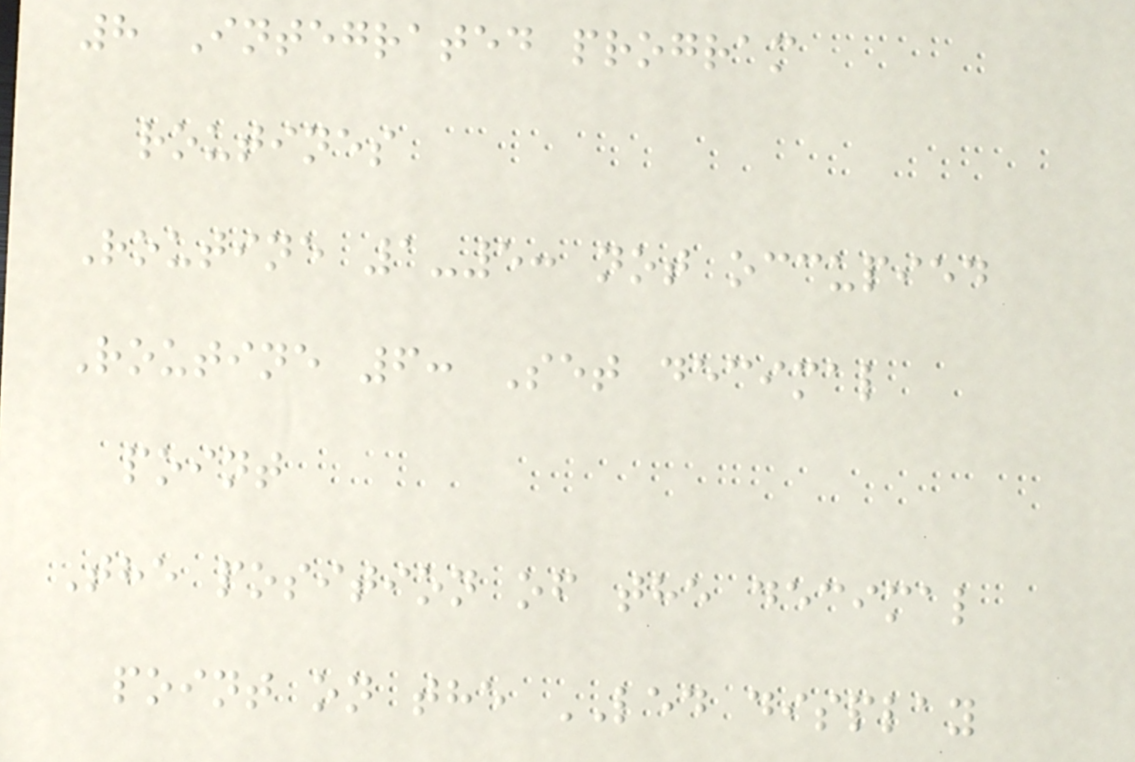8 Integrated program
routines
Routine 1-5: not occupied
Routine 6: Set decimal
point
The position of the decimal
point on the LED display
